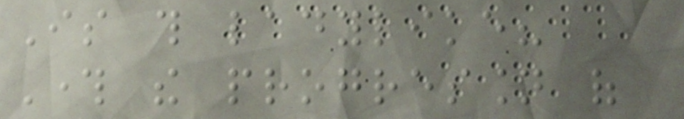Is this ladylike?
Through the progression of
